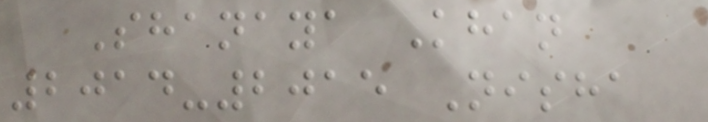Shanaya Khan
2014-2015 Nisha
